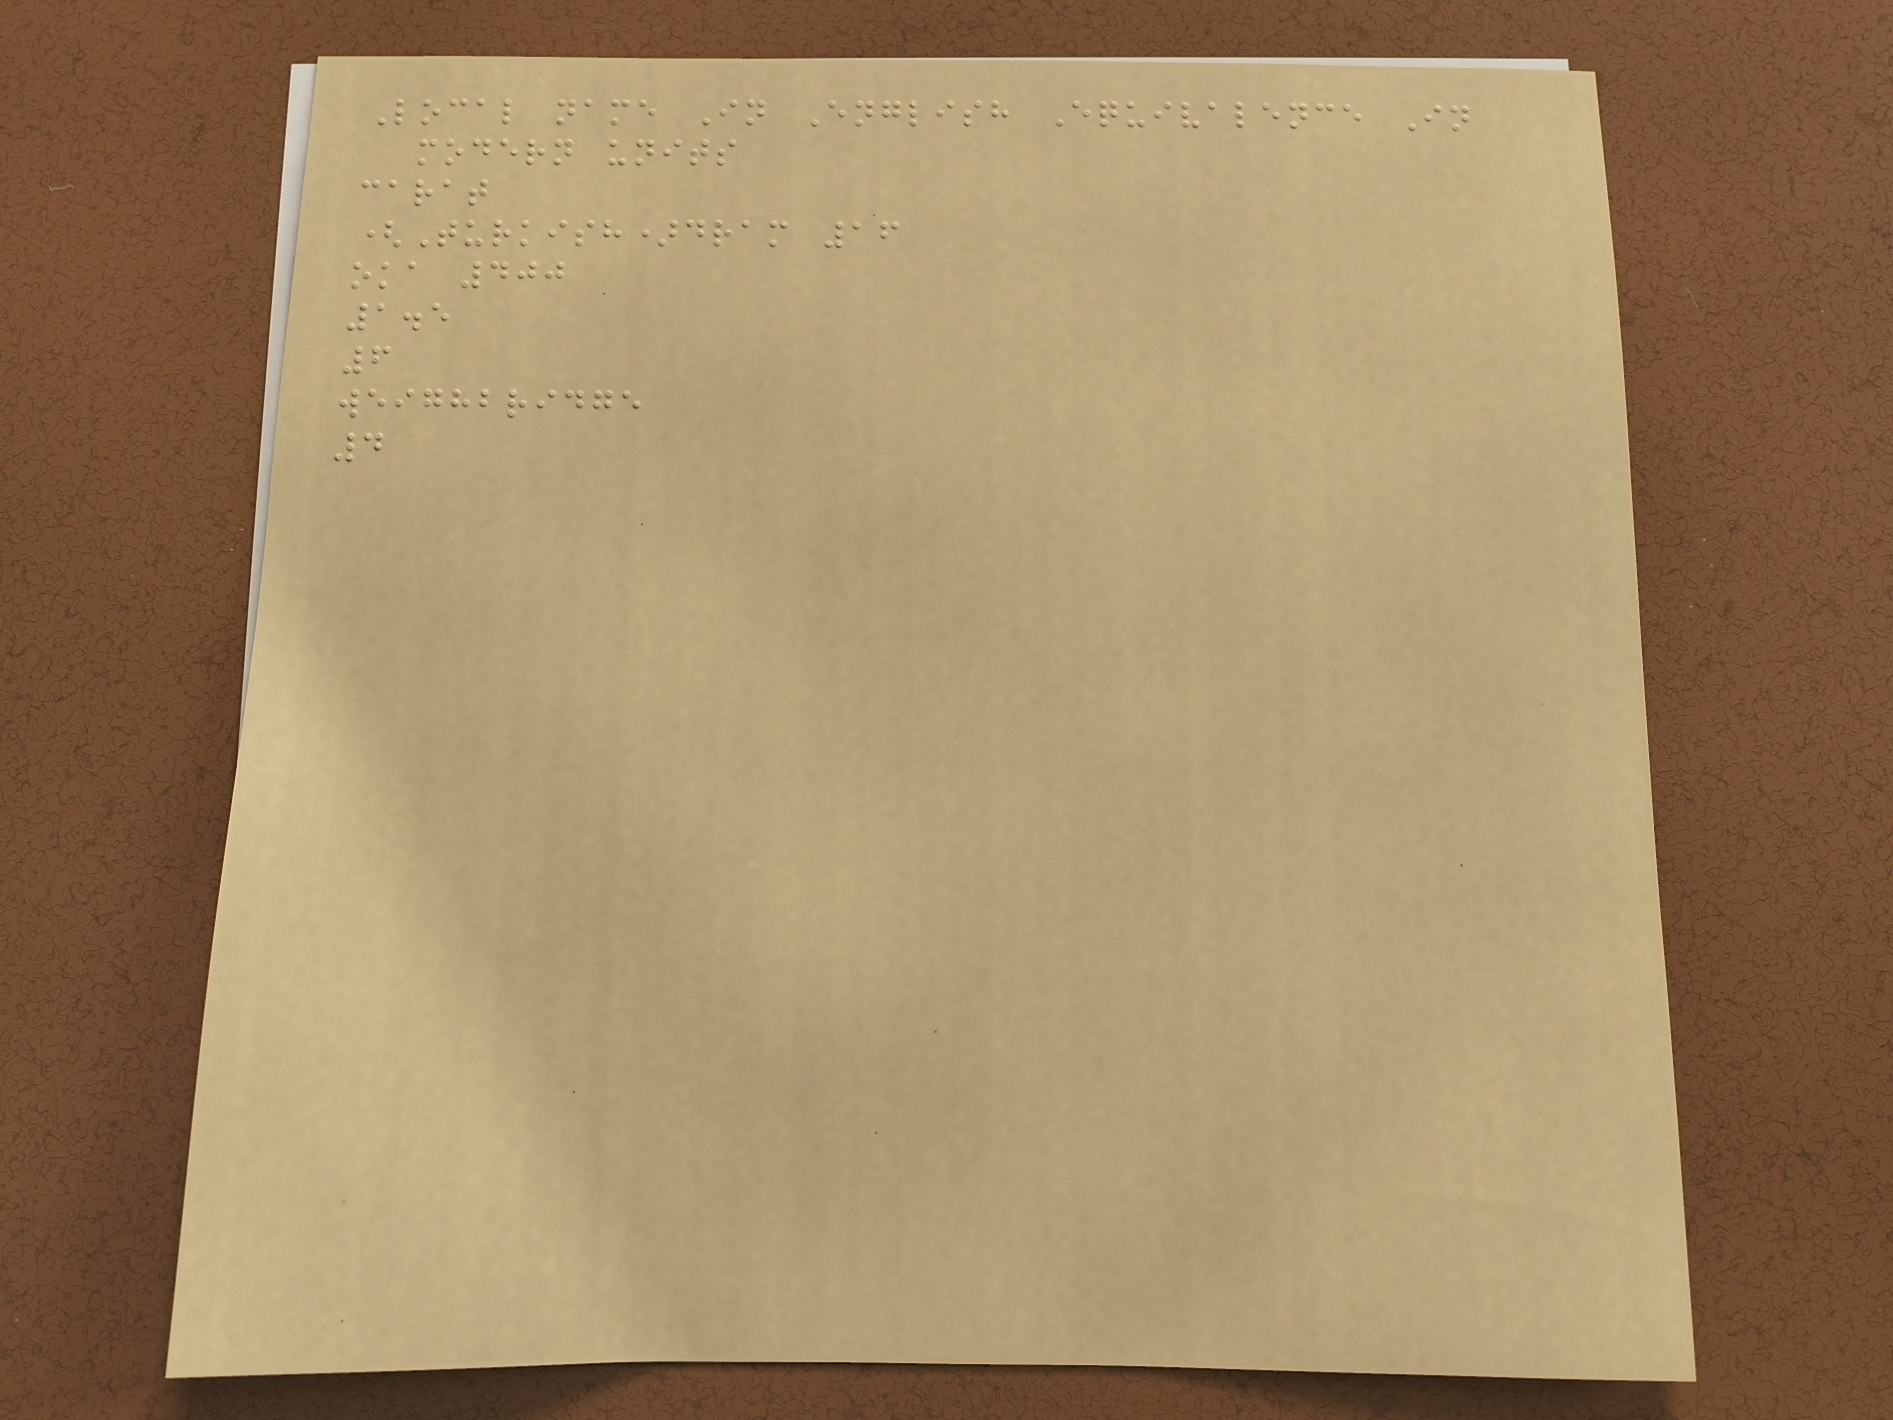Local name In English Equivalence In
modern units
carat
(Turkish)dram 16
oka 400
1.5
6
weighbridge
4
